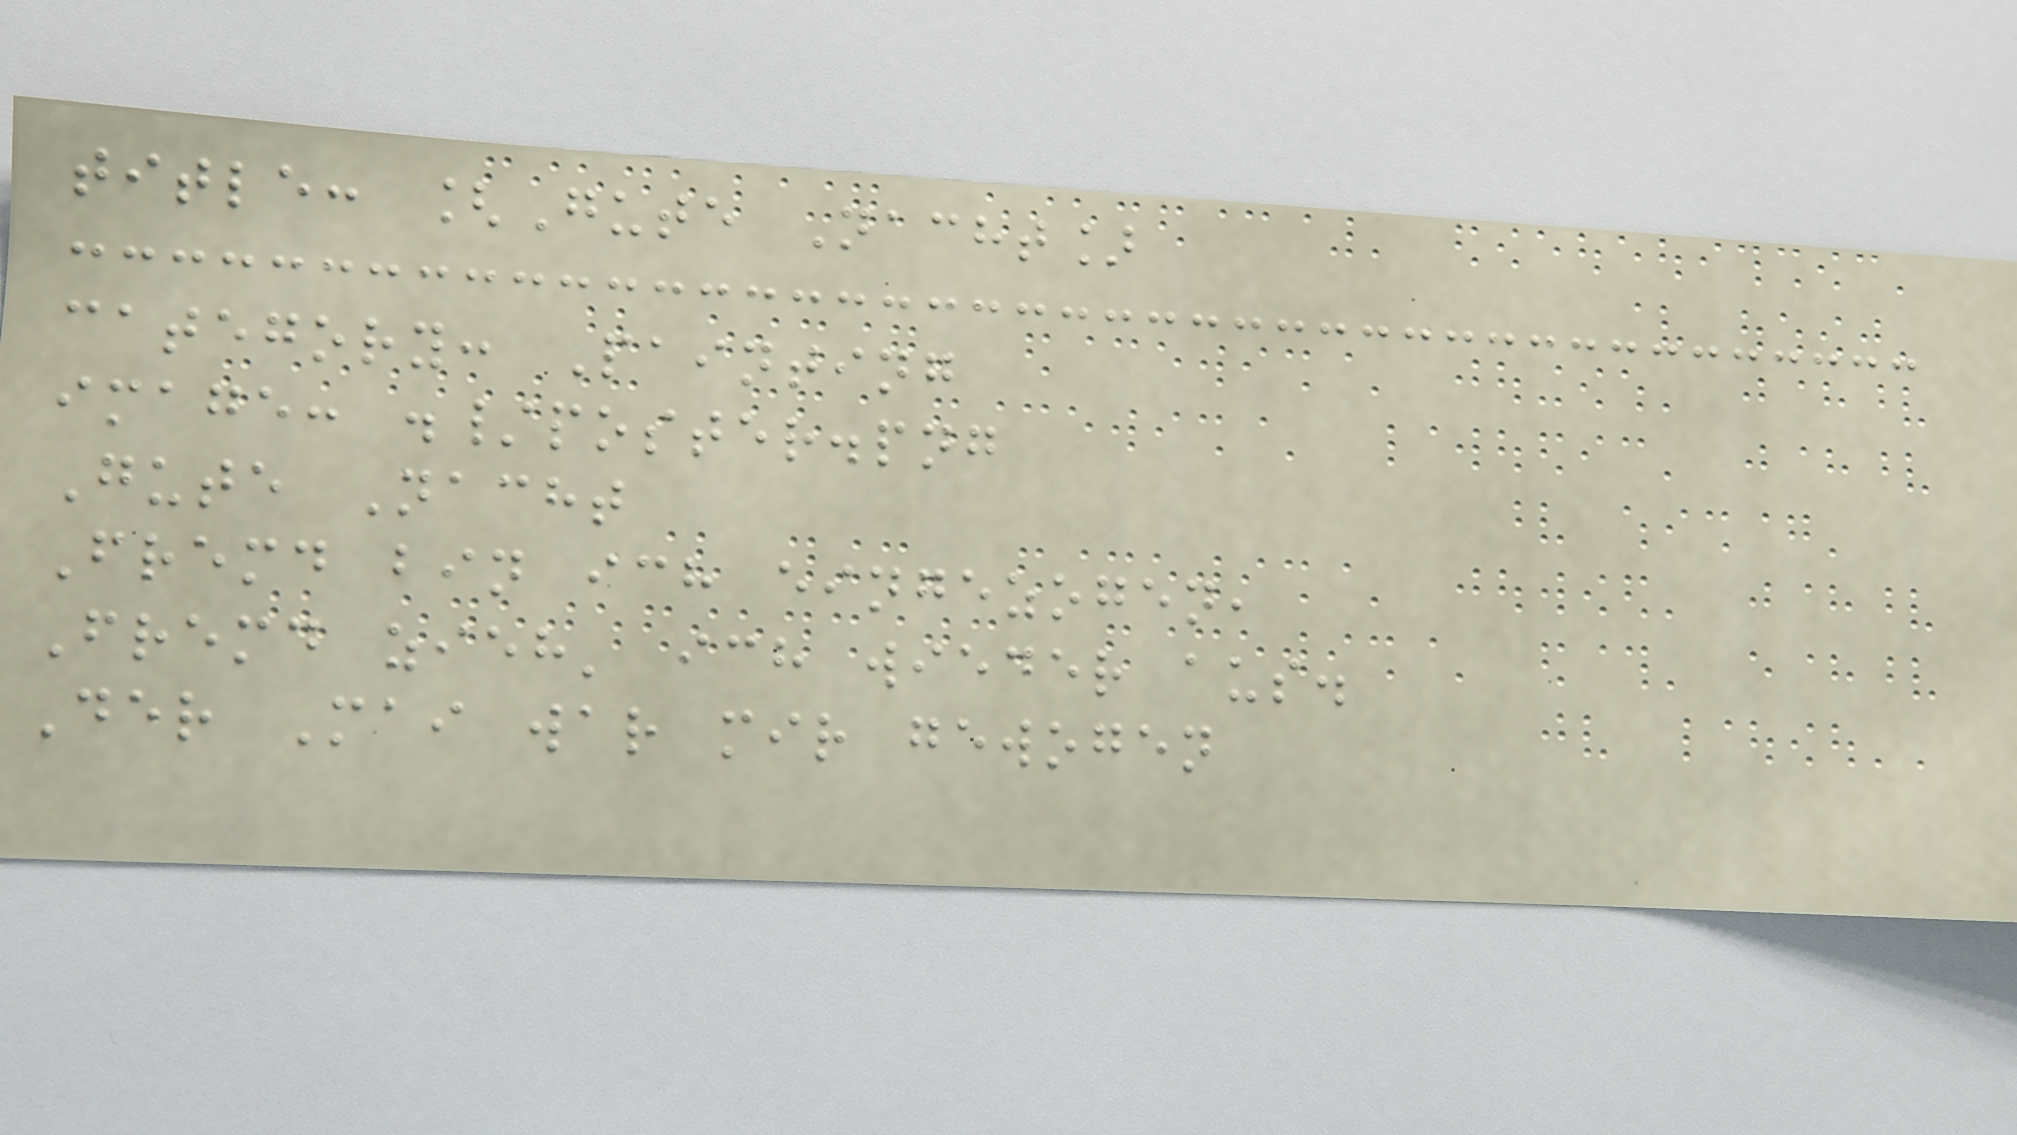title: [Gute Nacht]
category: Painting
image: ./poster.png
Gute Nacht
Fremd bin ich eingezogen,
Fremd zieh' ich wieder aus.
Der Mai war mir gewogen
